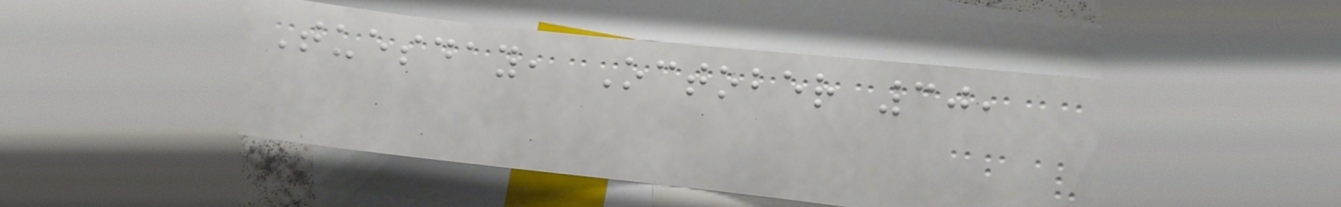Tuesday, October 30,
